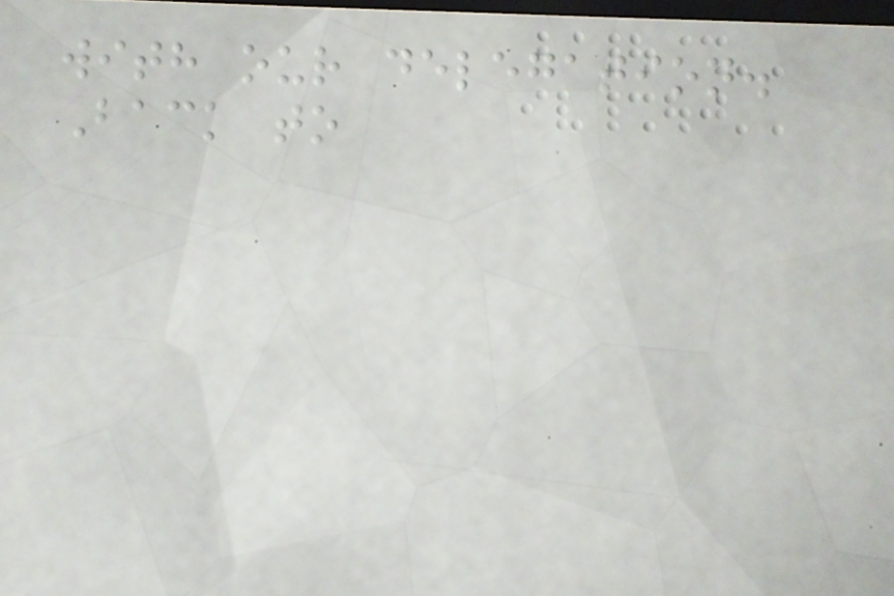with our delegation.
Back to
